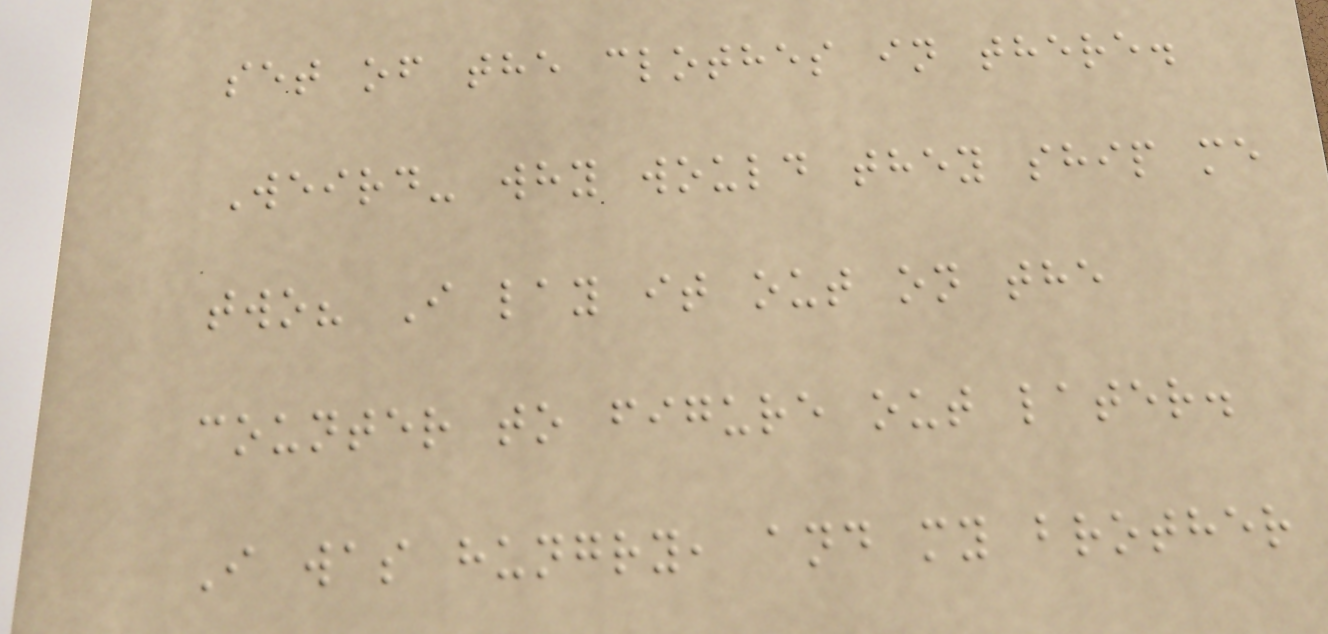set of the clothes in there.
Weird- why would they ship me
two? I lay it out on the
counter to figure out later.
I was hungry, and my brother
